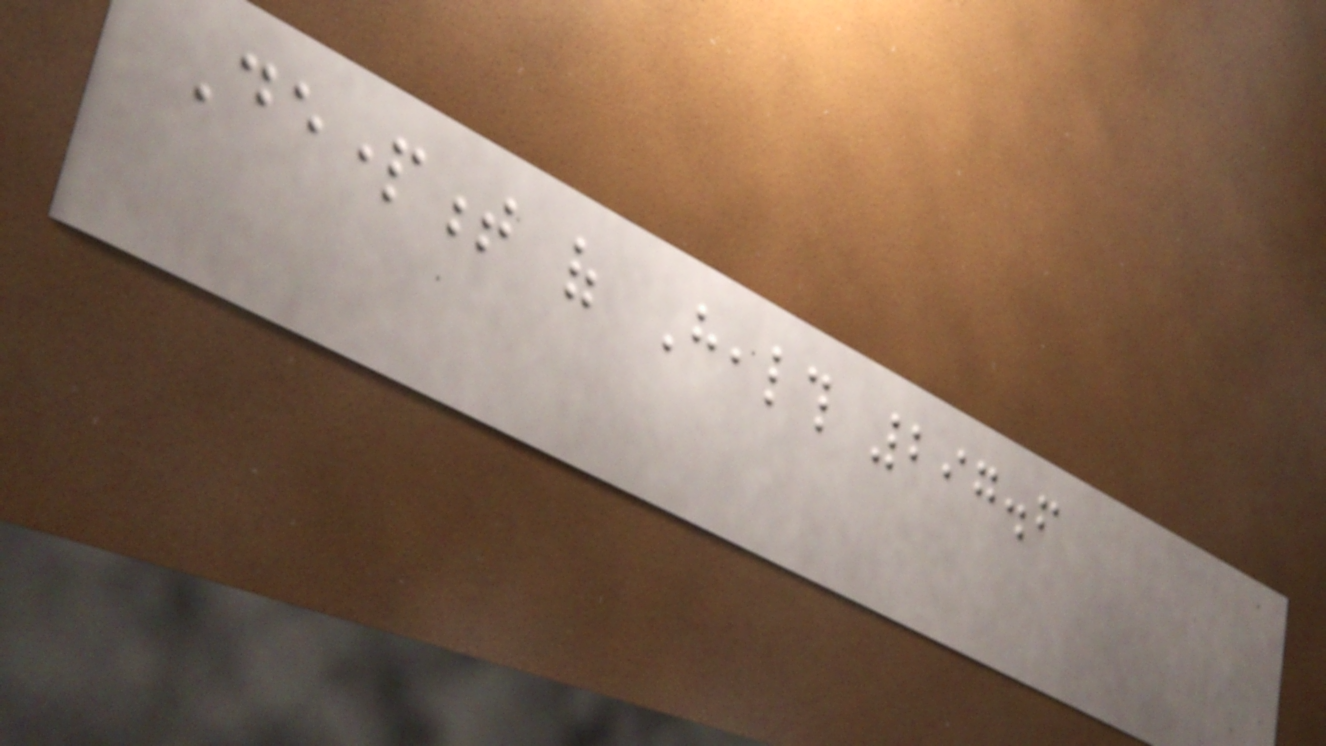Department of Health 297.6
